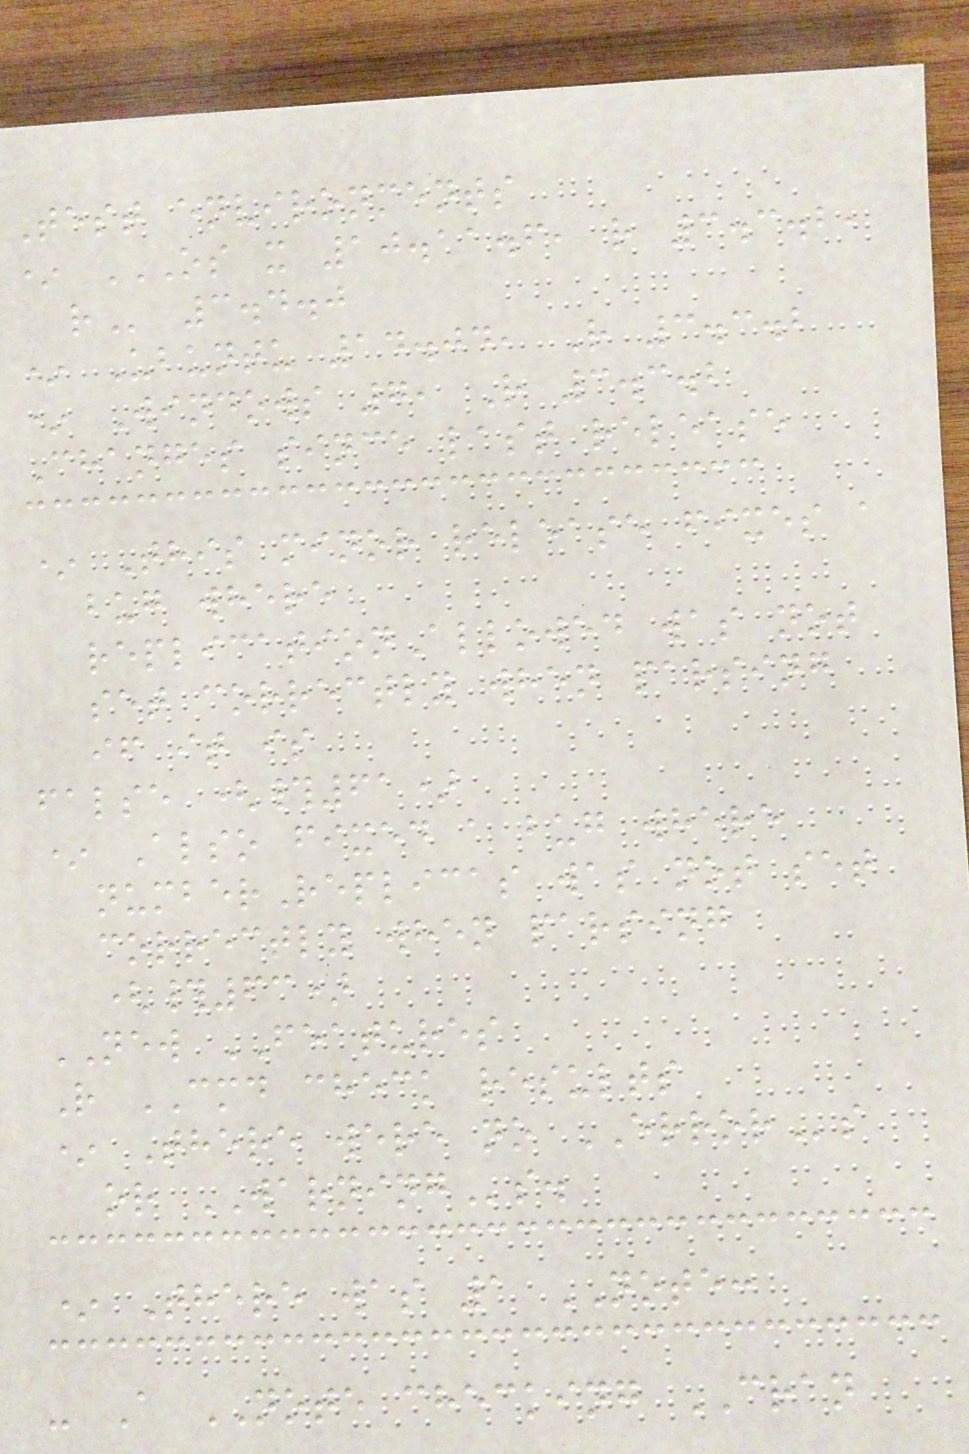Test environments
* OS X 10.11.6, R 3.3.2,
R 3.4.0
* Ubuntu 14.04, R 3.3.2
* Windows 7, R 3.3.2
Changes since last release
* This minor release fixes a
bug where
replicationAllowed was not
set correctly when parsing
if it is
false (#61)
* Also fixed a bug where
numberReplicas was not set
correctly when parsing
(#63)
NEW FEATURES
R CMD check results
* There were no ERRORs
or WARNINGs.
* There was 1 NOTE:
- A NOTE checking CRAN
